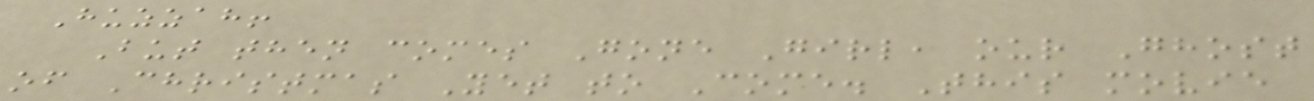Huzzah!
But then comes Gone Girl, our Ghost
of Christmas Yet to Come. This movie
